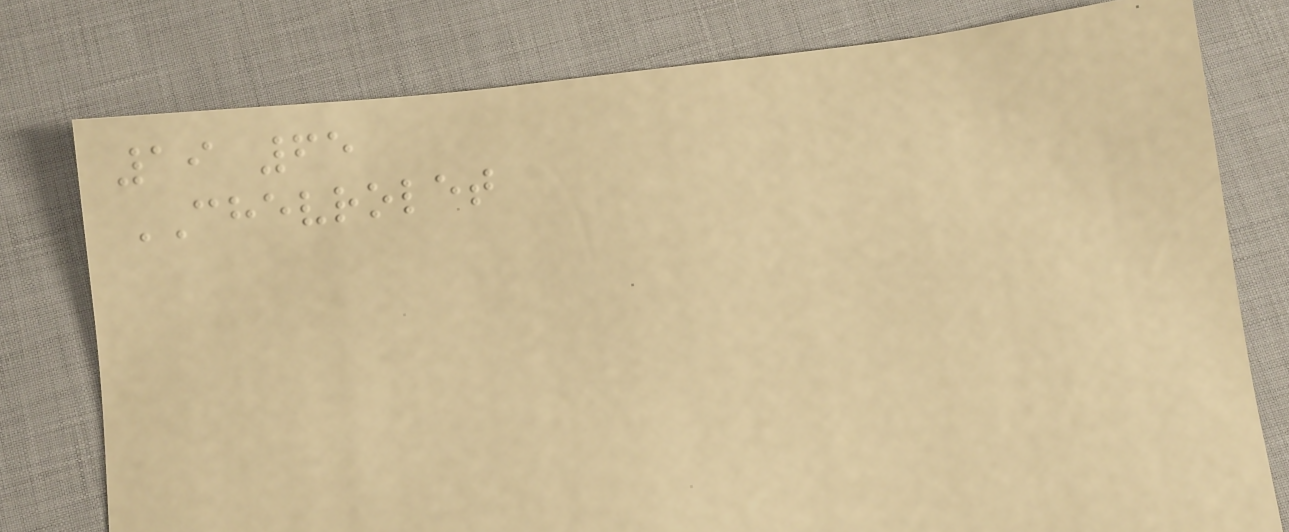19 65
CHEVROLET
